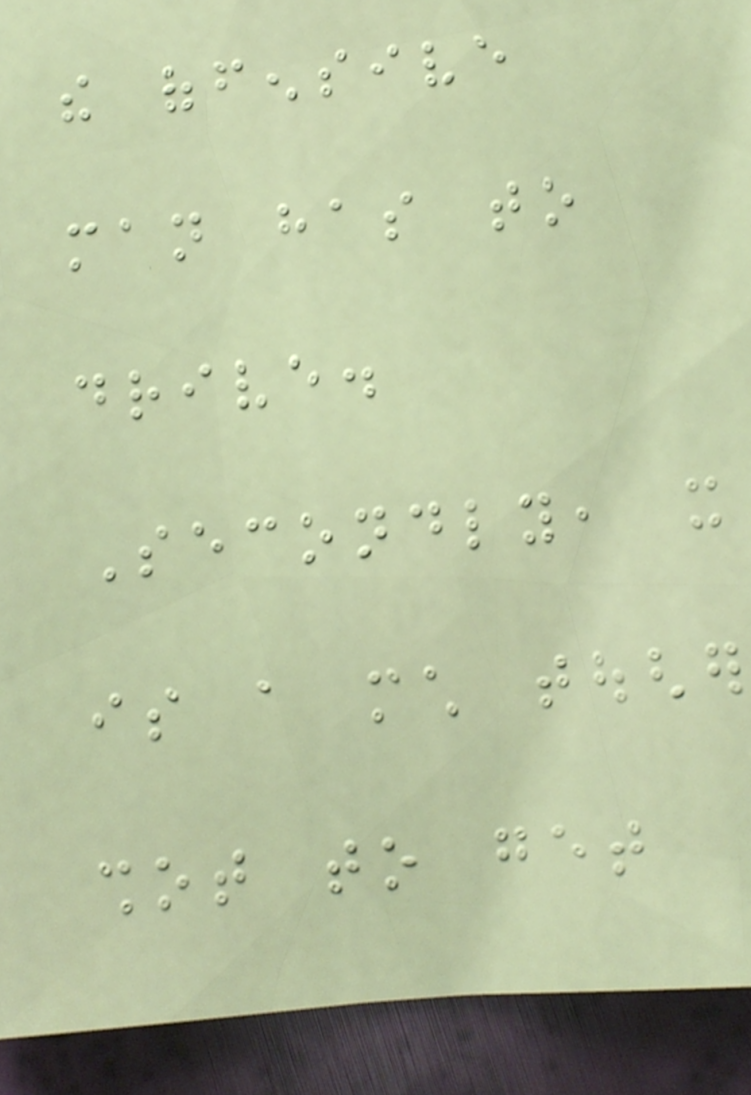the offensive
man has to
drive.
Secondly, it
is a much tougher
shot to get
